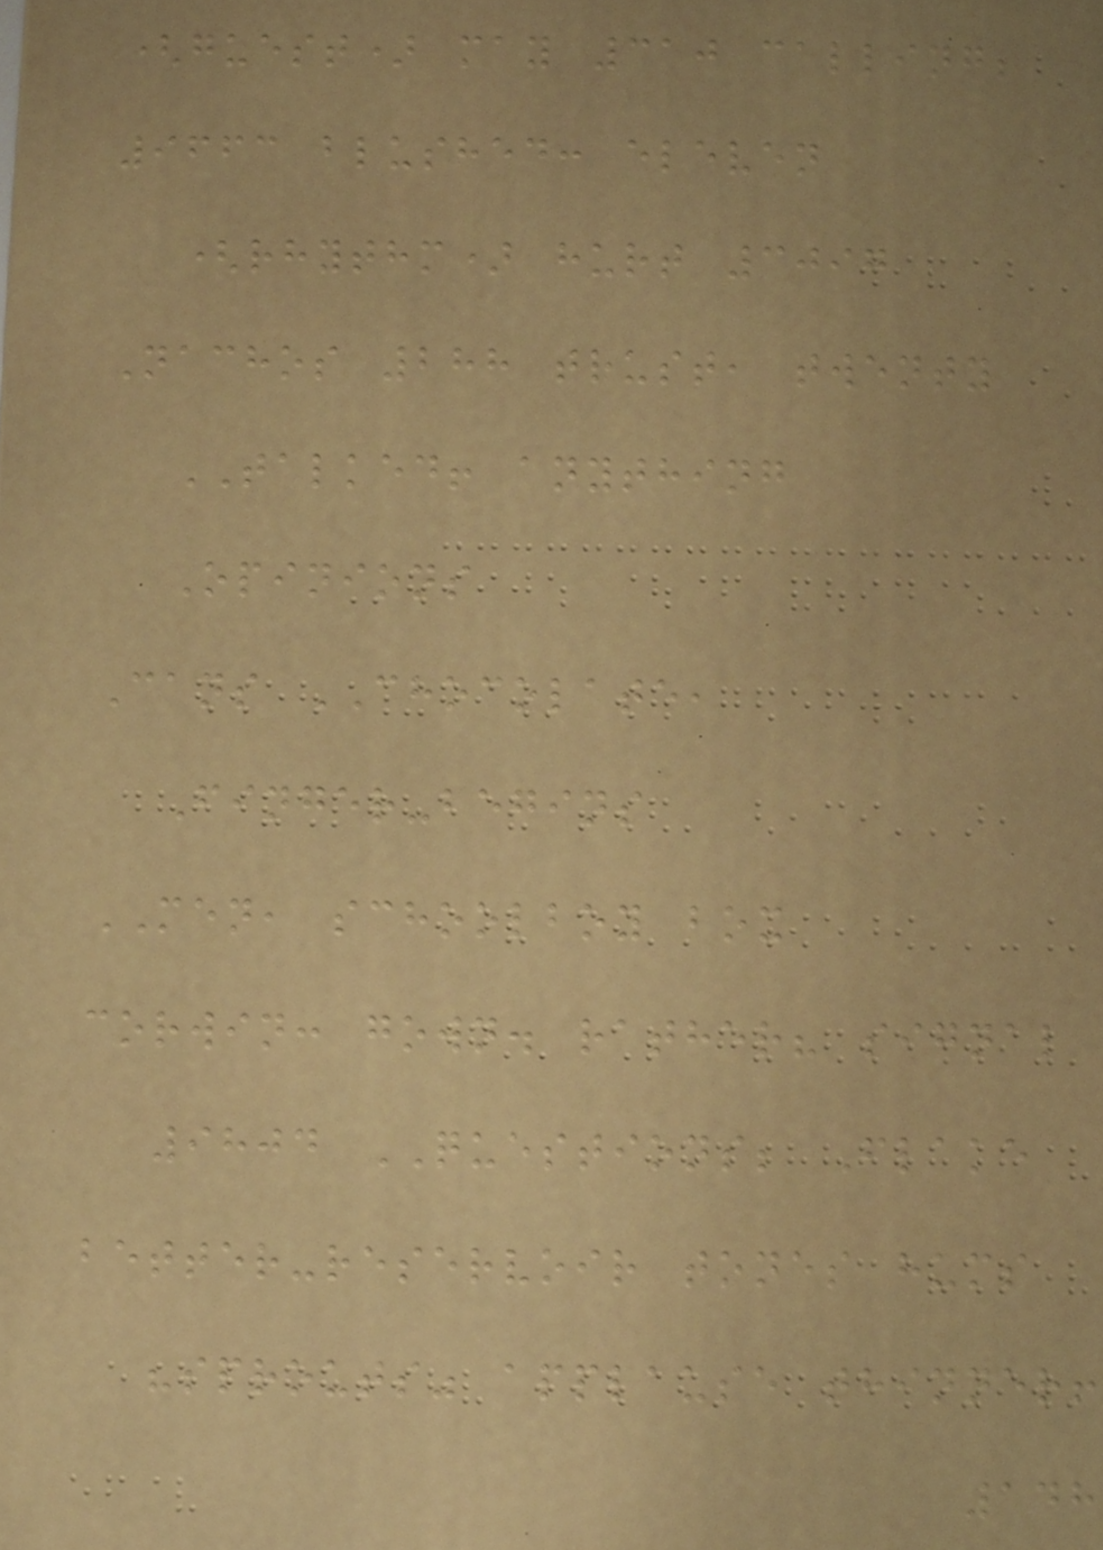(guest) may 310 calling;
9663 blushed: eleven
(rhythm) hurt 3097
Nachos 288 trust, twenty
TALKED! anything
Opinions
Cans CHOCOLATE,
Finger-begins
MEN, schoolboy box
corwin: gown. rather? signal
9804 QUESTIONS; Flake
better-reservoir tones hums
"sprouts" applause thinner!
148
